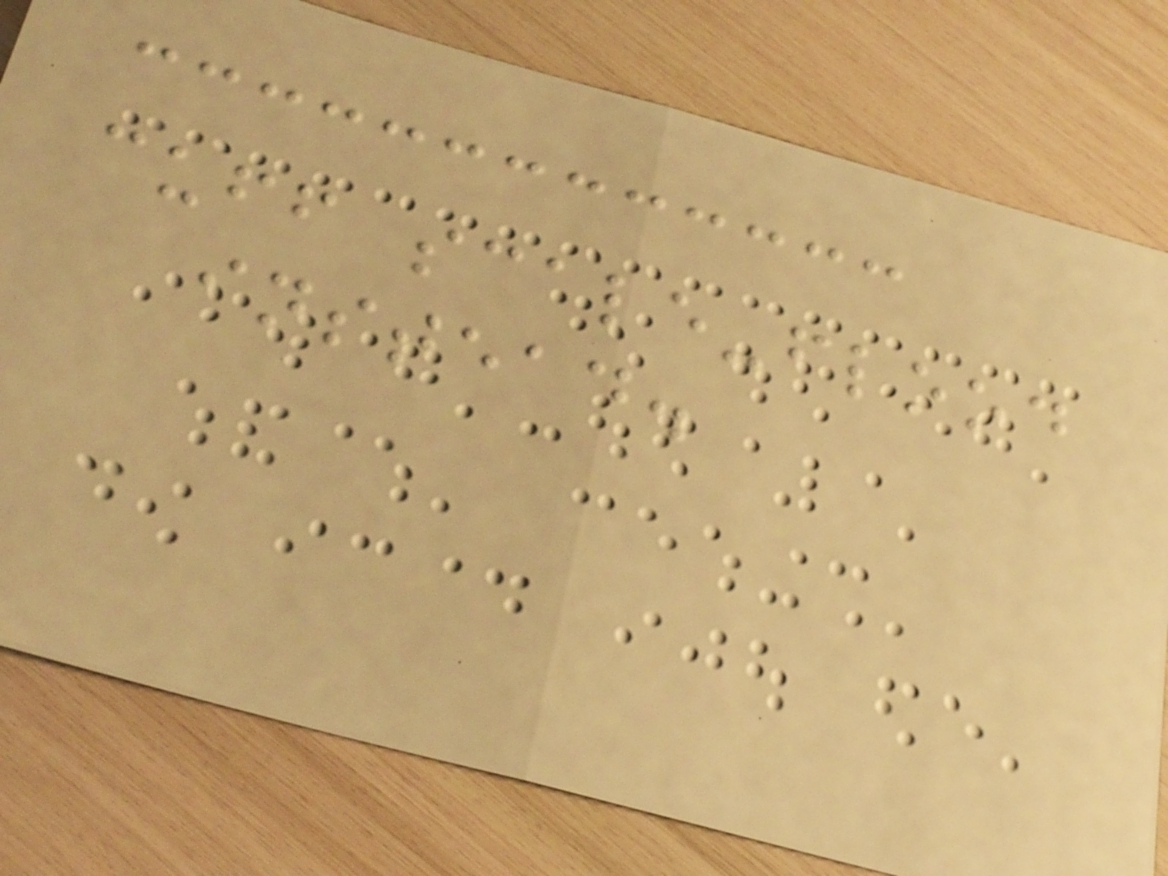cuff scale-flood
instead.
